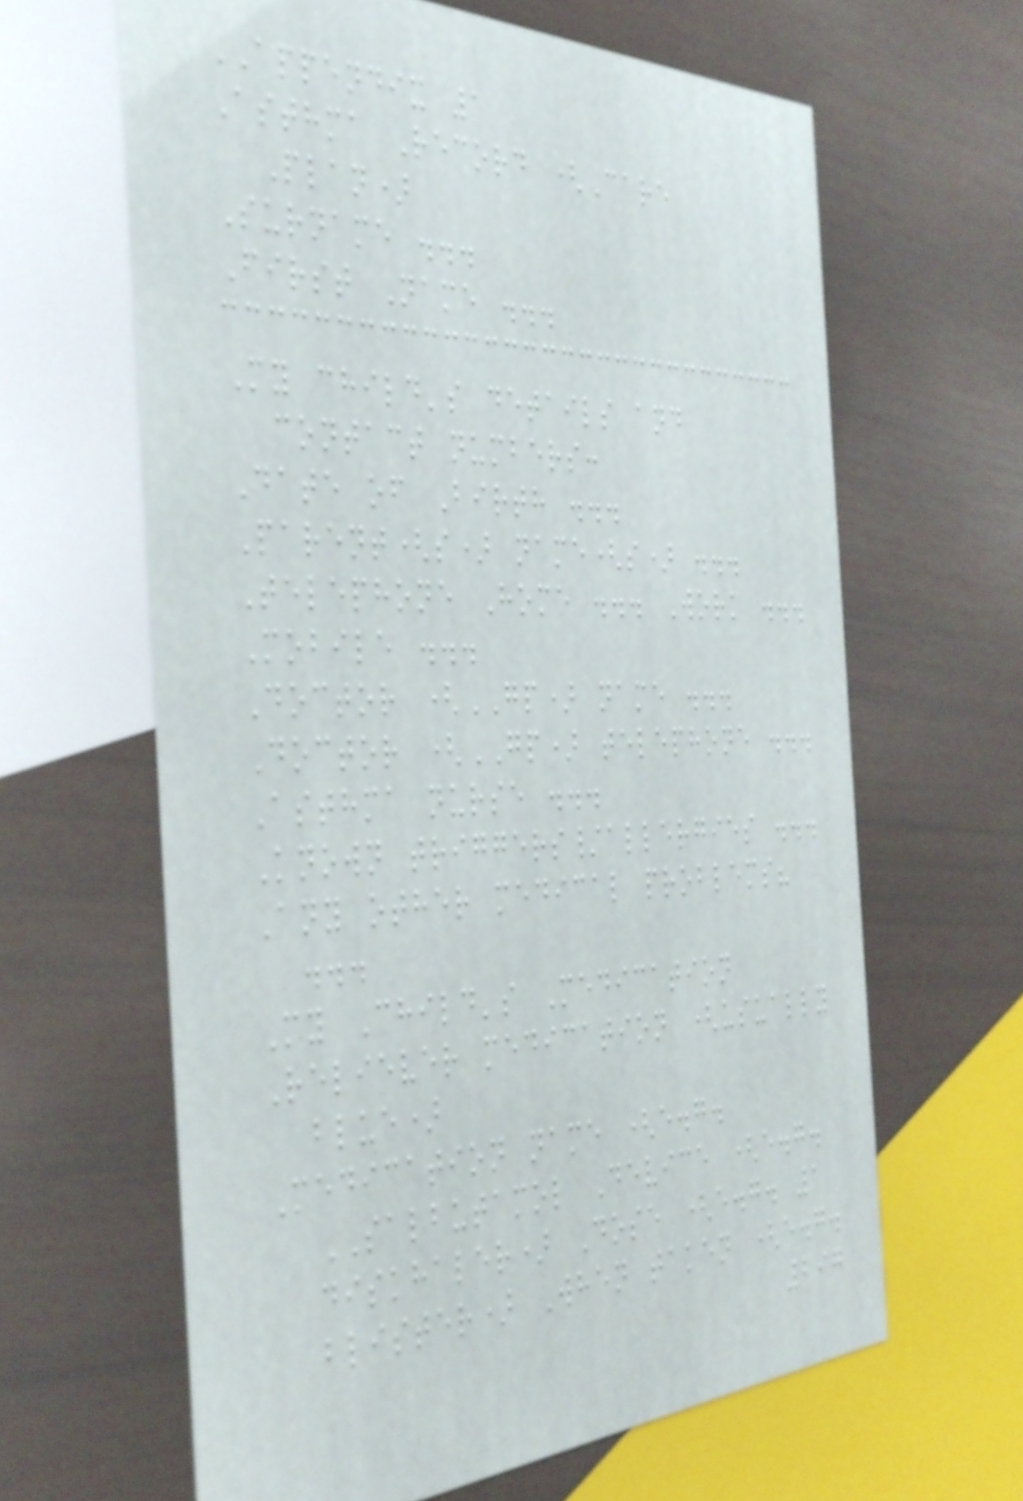APPENDIX 1
Asthma Record (Care
Plan)
Surname ...
First Name ...
My child's details and
contact numbers:
Date of Birth ...
Parent(s) name(s) ...
Telephone Home ... Work ...
Mobile ...
Doctor (GP) name ...
Doctor (GP) telephone ...
Asthma nurse ...
Known triggers/allergies ...
Any other medical problems?
...
My Child's Medication
Reliever medication (usually
blue)
Medication name (e.g.
SALBUTAMOL Device (e.g.
diskhaler) Dose (e.g. 1
blister) When taken (e.g.
297
